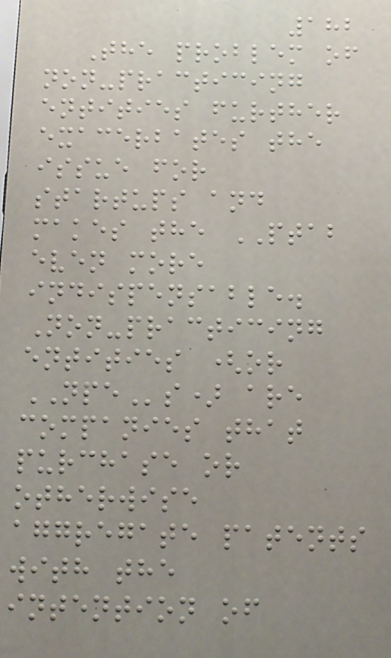182
The problem of
non-practicing
entities further
exacerbates the
issue for
startups and
makes the PTAB
even more
indispensable.
Non-practicing
entities (or
NPEs) are
companies that
purchase or
otherwise
aggregate patents
with the
intention of
